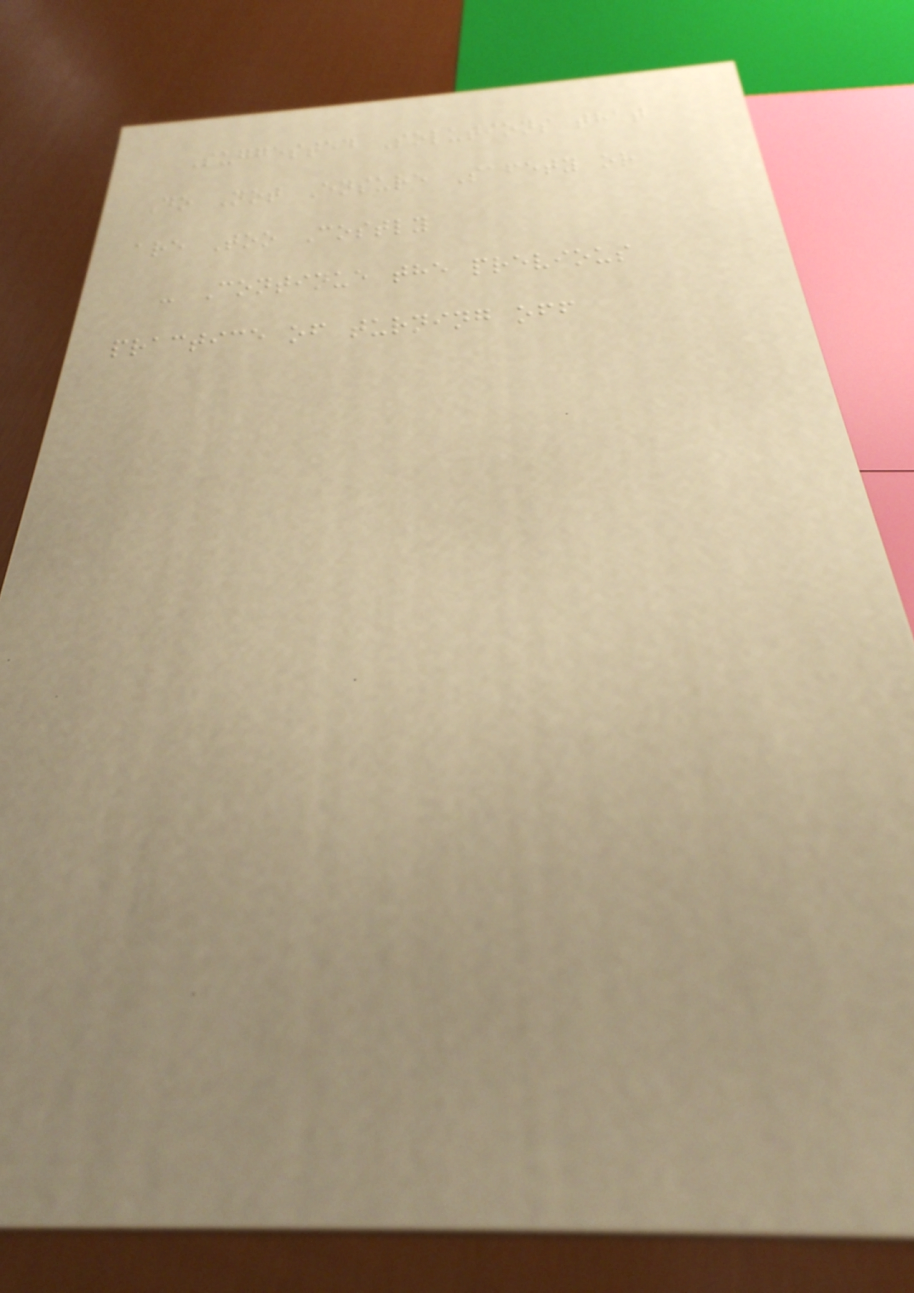Suggested Solutions that
Do Not Ensure Safety or
are Too Costly
- Continue the previous
practice of turning off
